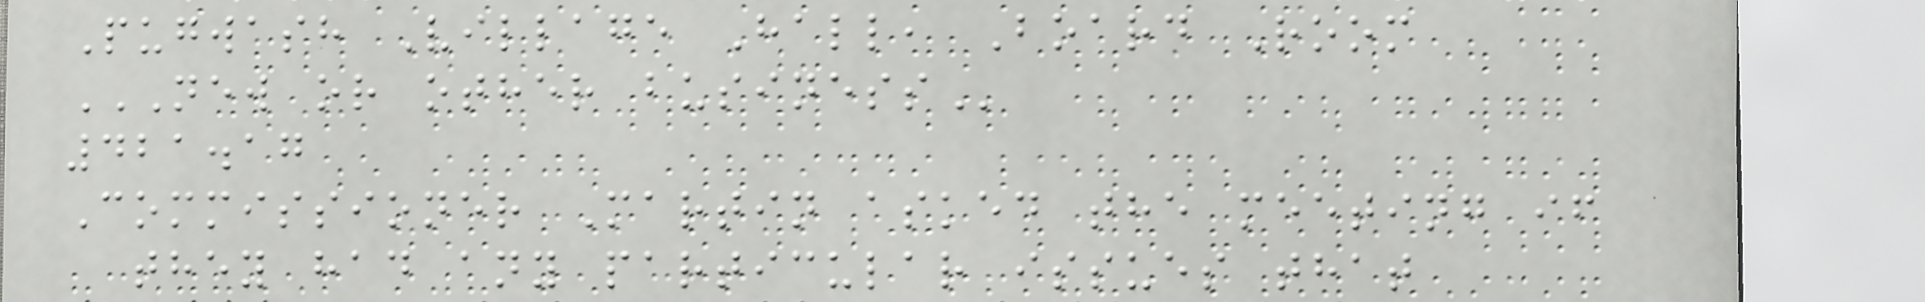Pugwash Village Hall, Board Room
NEW OR OTHER BUSINESS
421.17
Commissioner Martin asked the meeting if
they had any particular issues that
